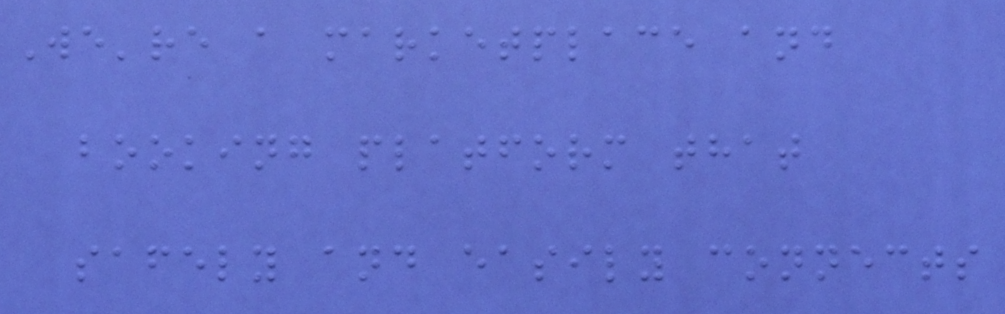We're a marketplace and
booking platform that
safely and easily connects
